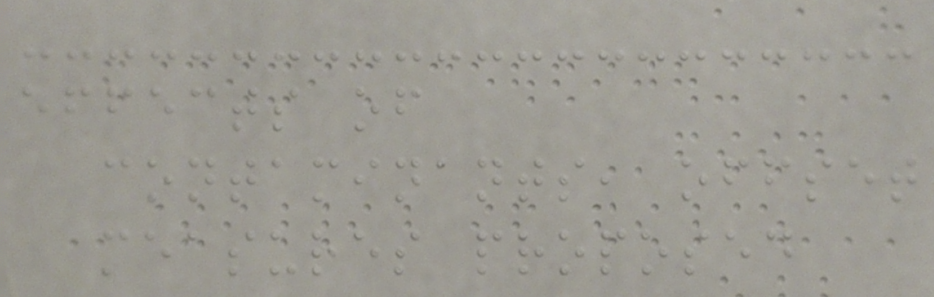effects of
contaminants, offset
measures proposed
